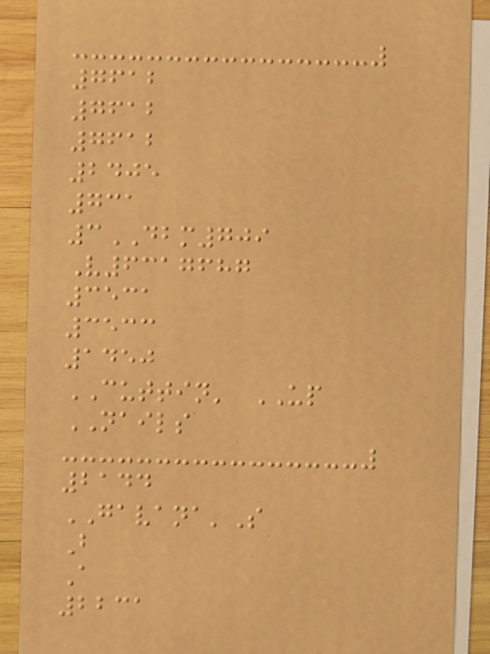7612
7612
7612
2405
731
3DBM709
V6317687
3531
3533
1450
CUTTIN' UP
NAILS
2144
GAVANA'S
B
A
2231
